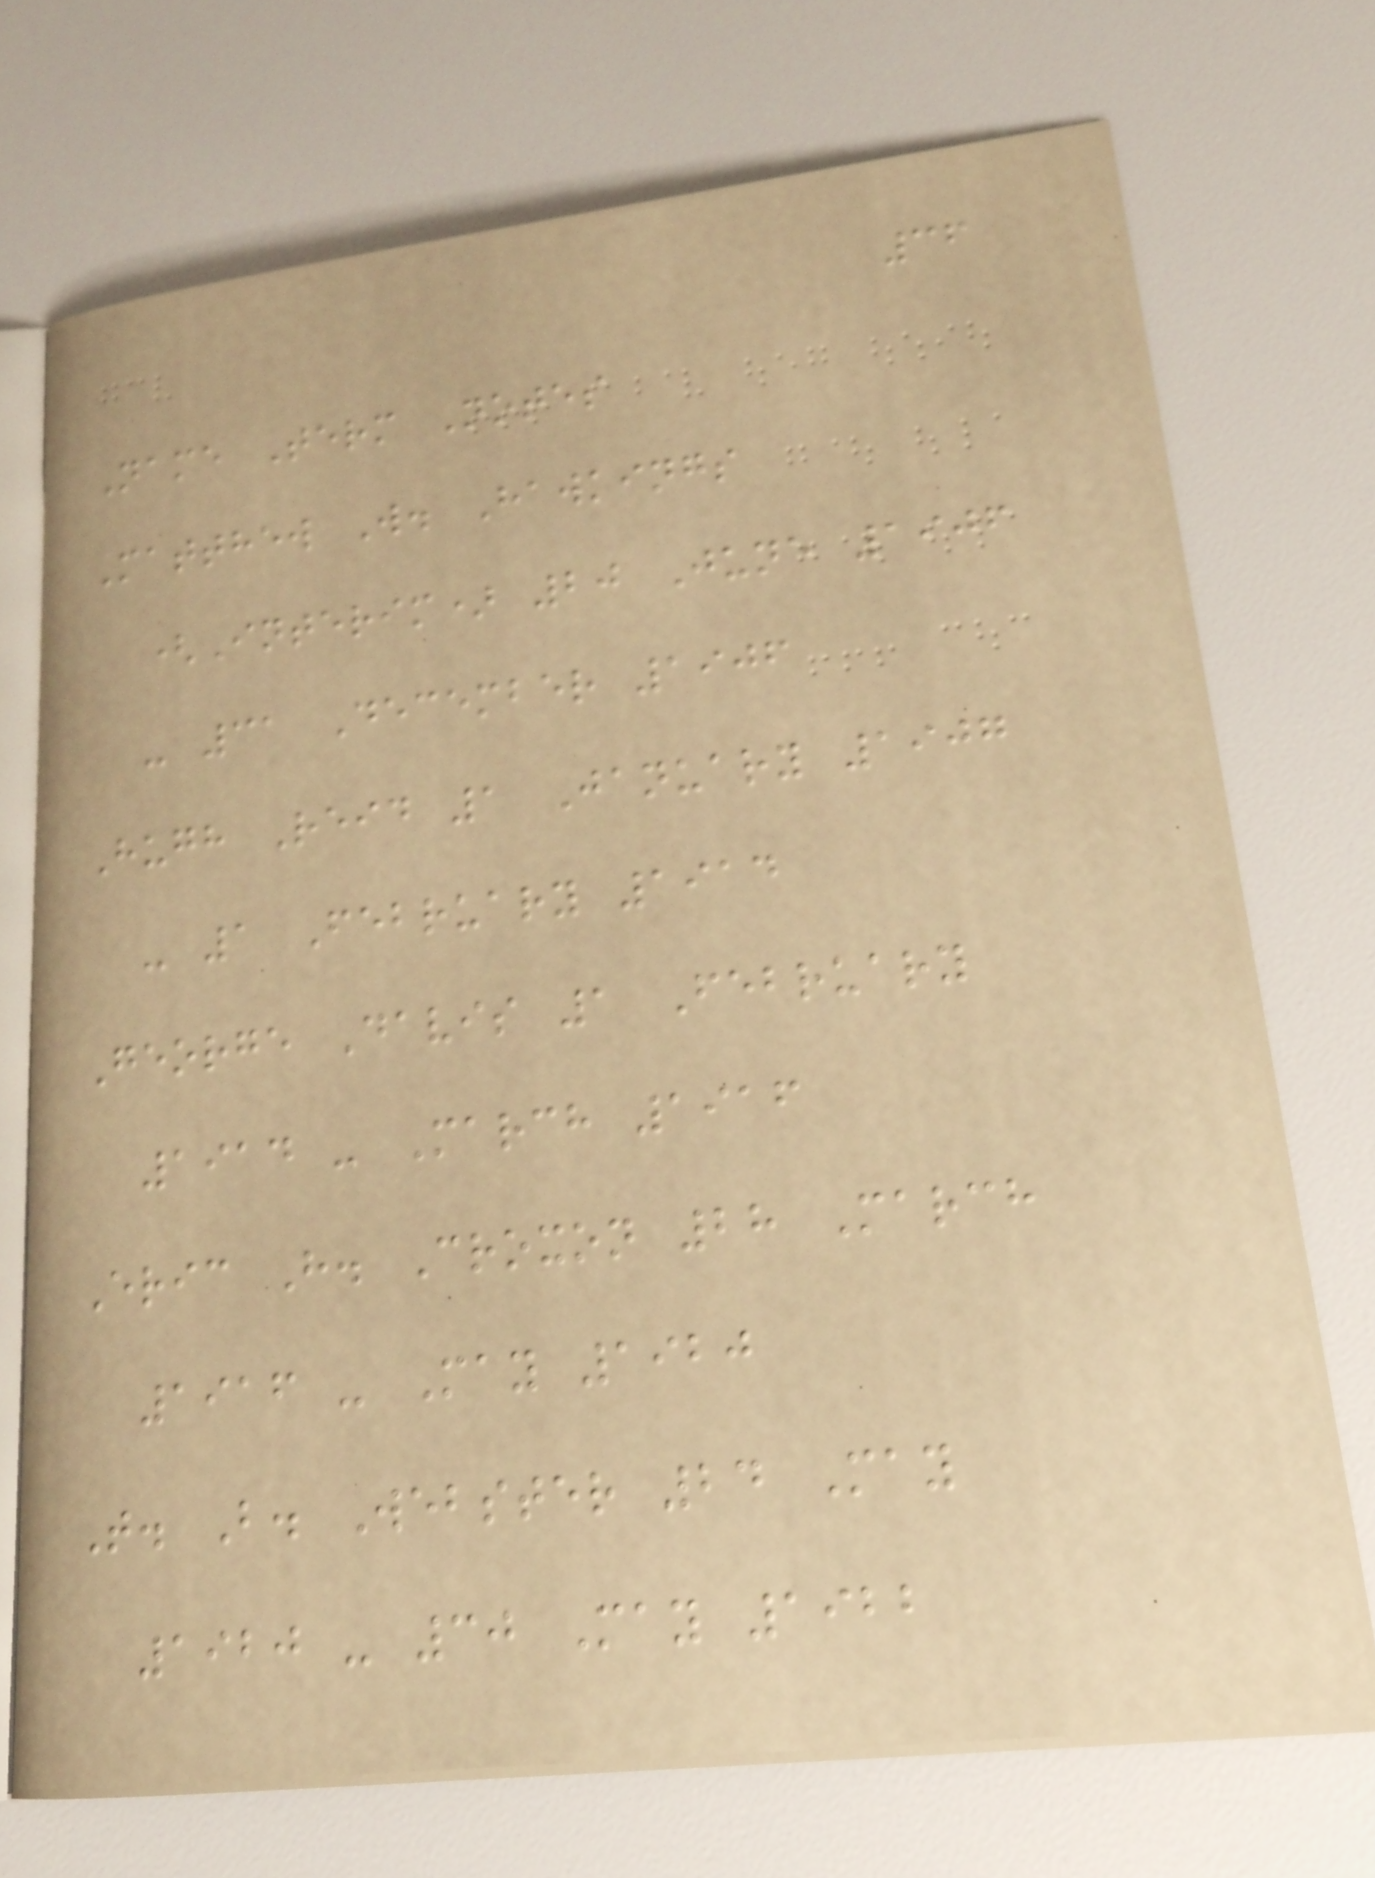36
Name Term Notes
Matthew W. Hawkings
(Interim) 20 June 1906
- 31 December 1906
Hugh Reid 1 January 1907
- 1 February 1914
George Davis 1 February
1914 - March 1916
Eric H. Croxon 28 March
1916 - May 1920
T. B. Webster 24 May
1920 - 30 May 1922
